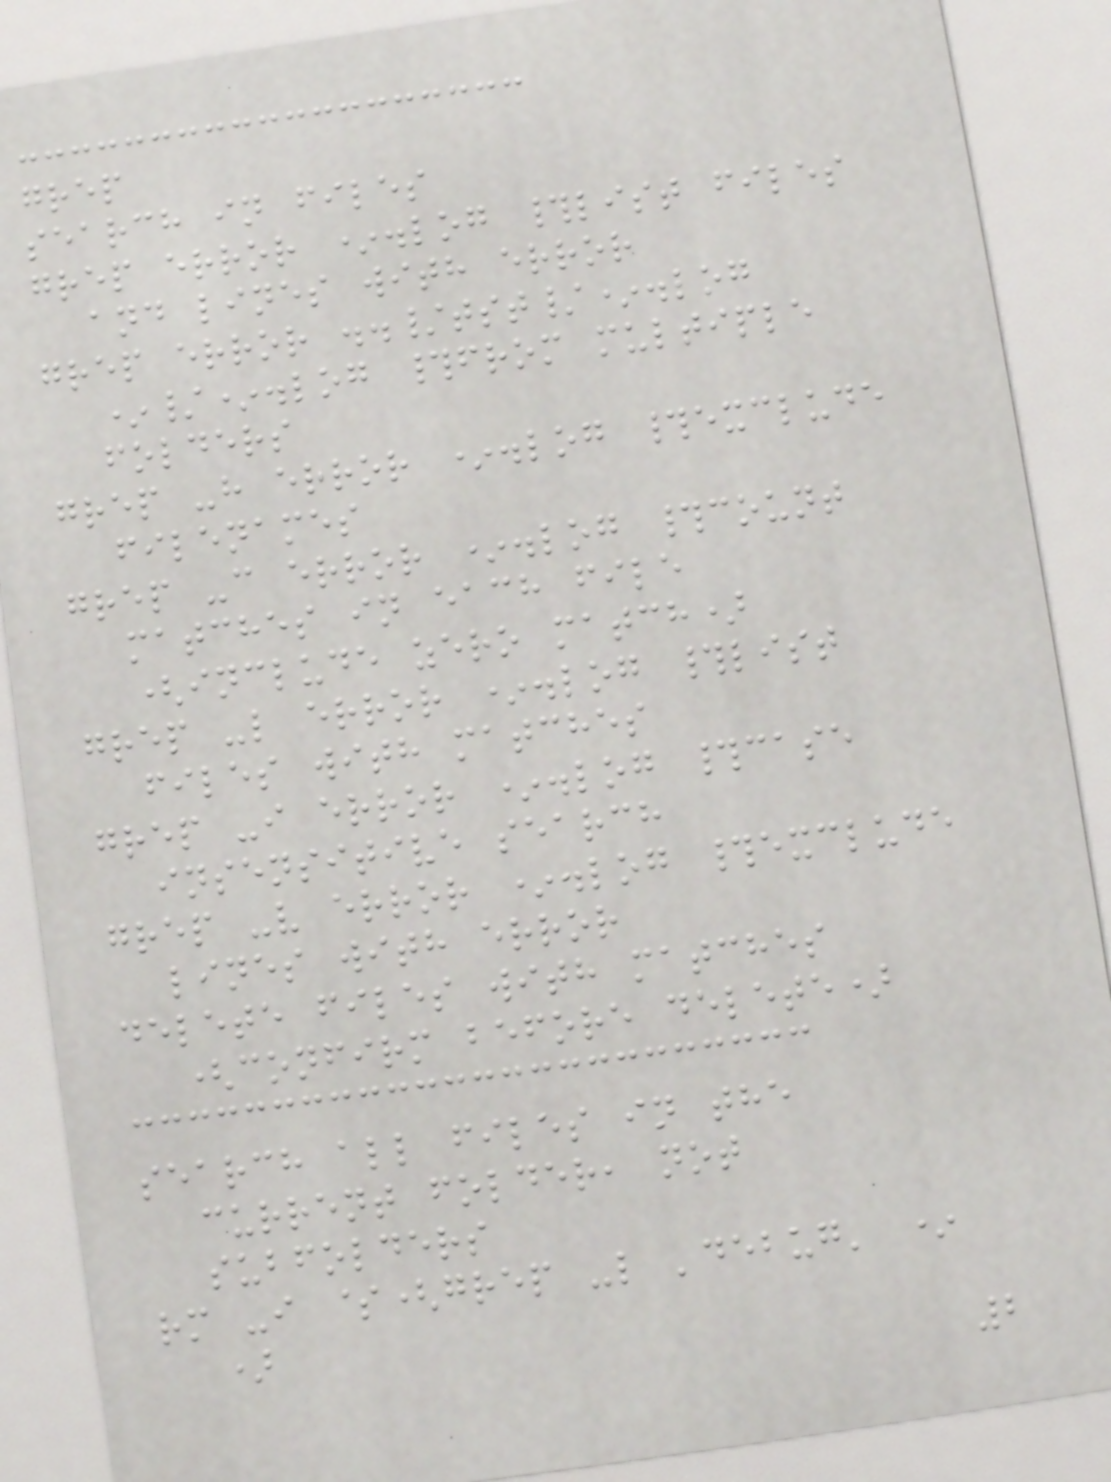grep
search in files
grep error *.log #list files
and lines with error
grep error ../tst/*.log
*/*.log #from multiple
folders
grep -h error *.log #exclude
filenames
grep -c error *.log #count
matches in each file
(include zero match)
grep -l error *.log #list
files with matches
grep -i error *.log #case
insensitive search
grep -v error *.log #exclude
lines with error
delete files with matches
(confirm before delete)
search all files in the
current folder, not
subfolders
rm -i $(grep -l 'debug' *
)
2
